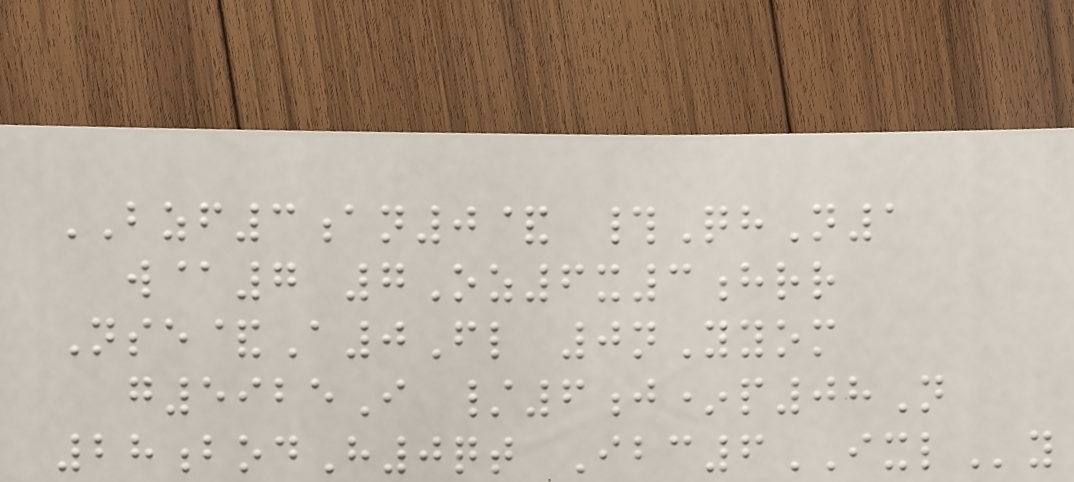BZF3an0& #QhN1
w@7 7Oz6x3hrr
Nse&A0Fl 0nYyom
g5925I /6j*p08N
28bodH0qt Ibc6IXLy
